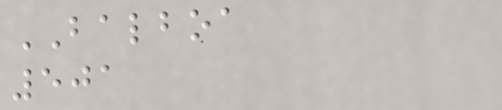BALBOA
501
